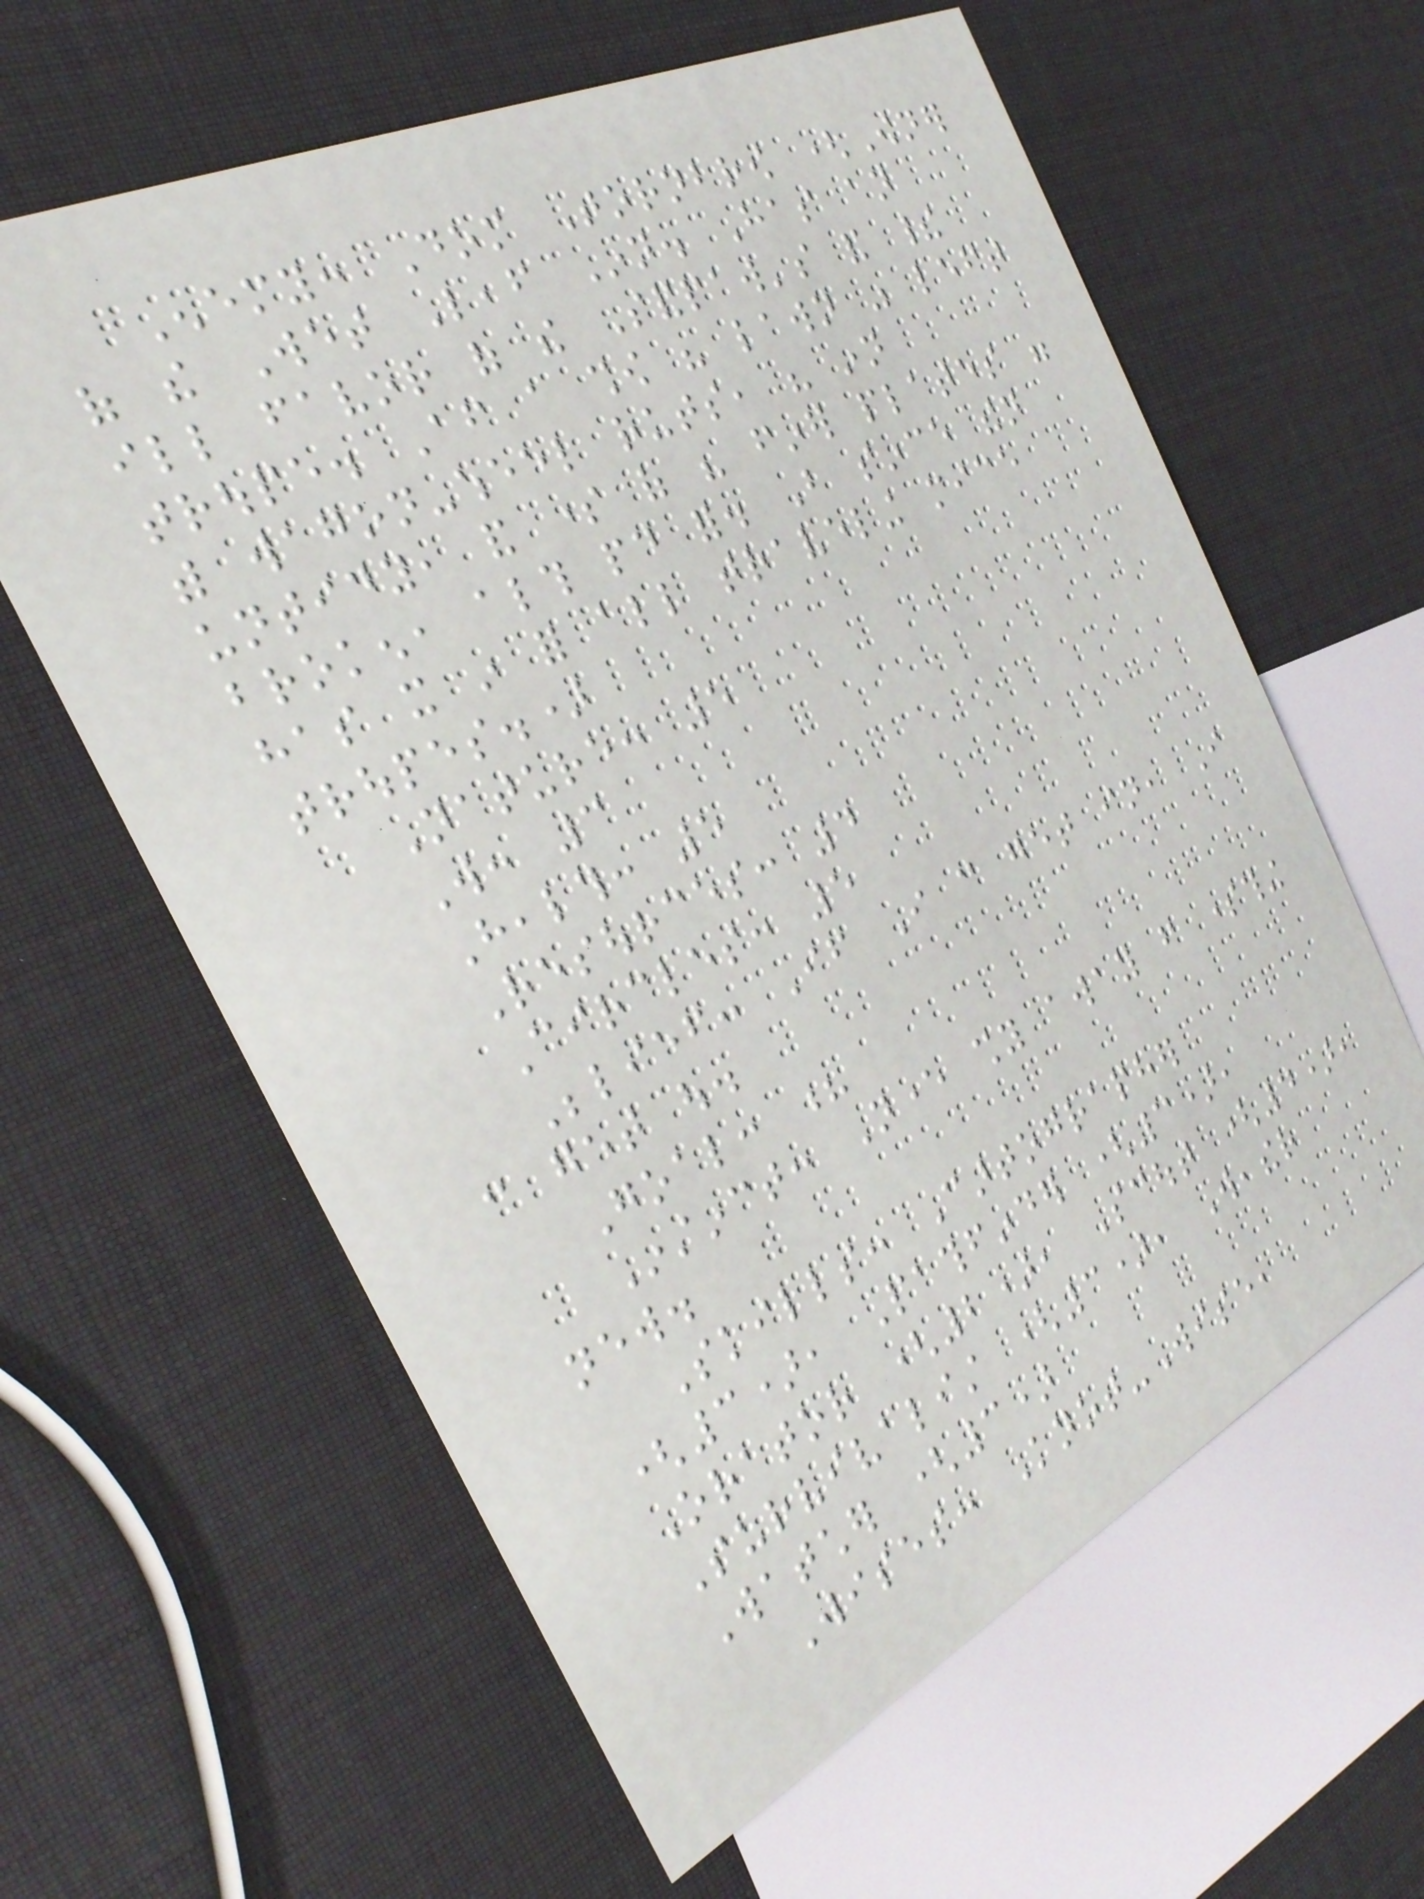Enemy: Dom Tornbrow (Owner
of the Wet Leaf Inn. Has an
ill favor of the Sandpaw's and their
troupe. After a show his lawn was left
with wagon-wheel ruts, his inn
untidy, and some of his finer plates were
broken, although paid for. But since then
has it in for all traveling mice
troupes.)
Nature: 5
Will: 3
Health: 5
Resources: 4
Circles: 5
Belief: If I can get in, I
can get out.
Goal: ?
Instinct: Never shy away from something
new.
Skills: Cartographer
(3), Pathfinder (3),
Orator (2), Scout (4),
Survivalist (3), Weather
Watcher (3)
Wises: Knot-Wise,
